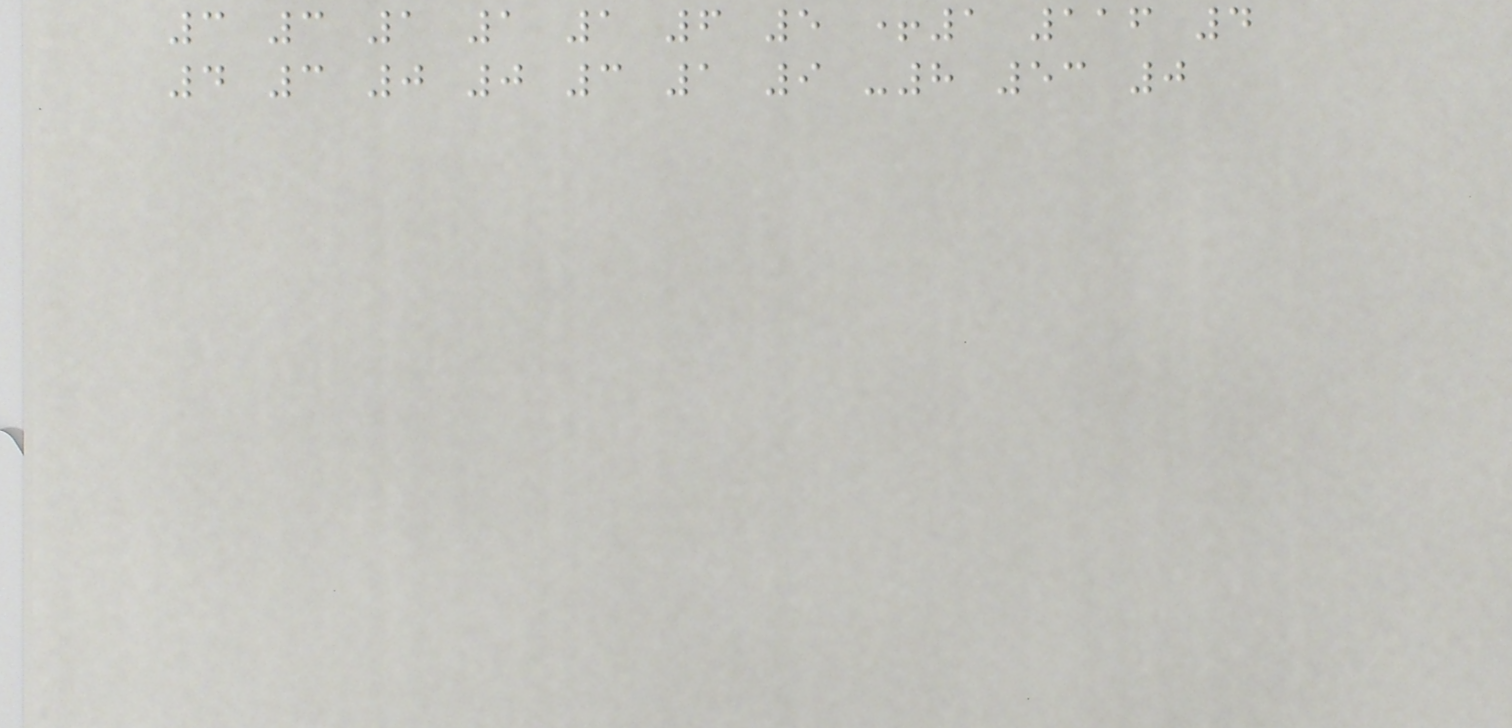3 3 1 1 1 6 5 +1 116 4
4 3 0 0 3 1 9 -8 53 0
